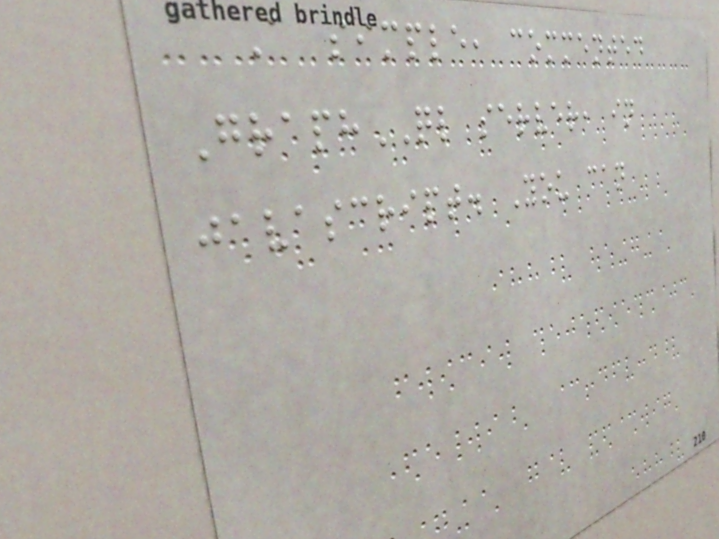A simple, commented
GraphQL server, in
javascript. You can
